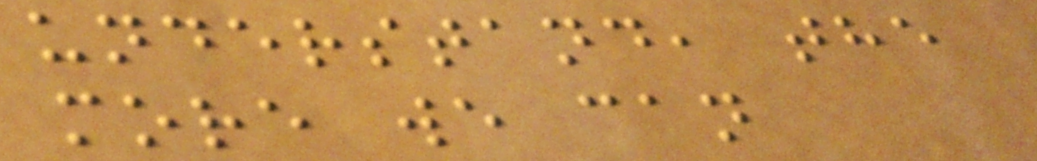understand, the
more we can
